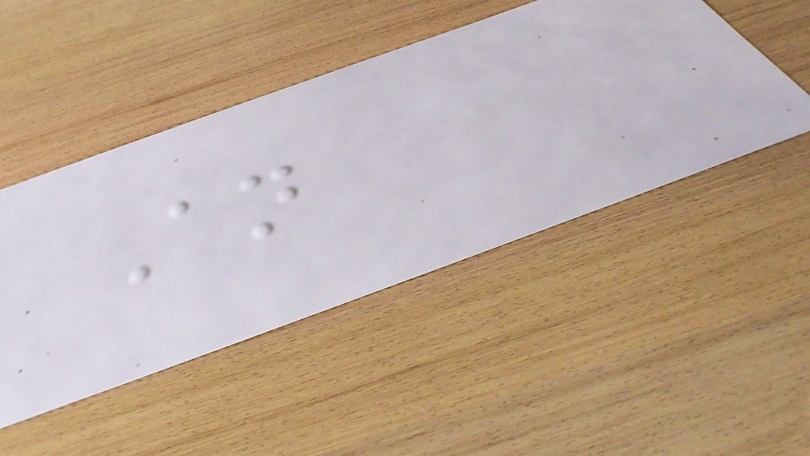An
